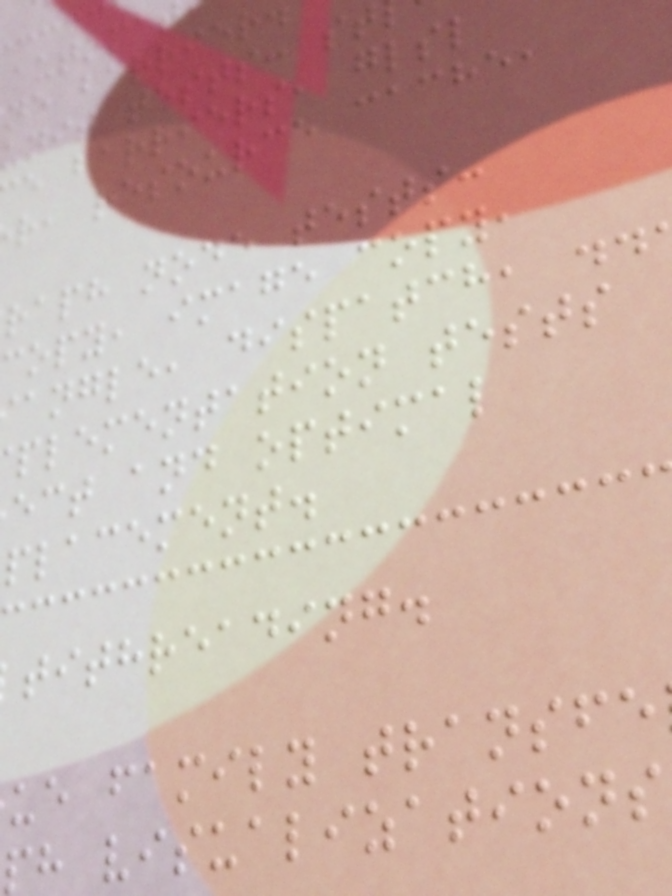ne barrier
unit tests: st
e barriers, glsl
r, resource cache,
raph node tests:
opy, image copy,
angle, dispatch, ..
plementation tests
ect and optimal
placement.
tithreading.
ue family transfe
ph visualizations
